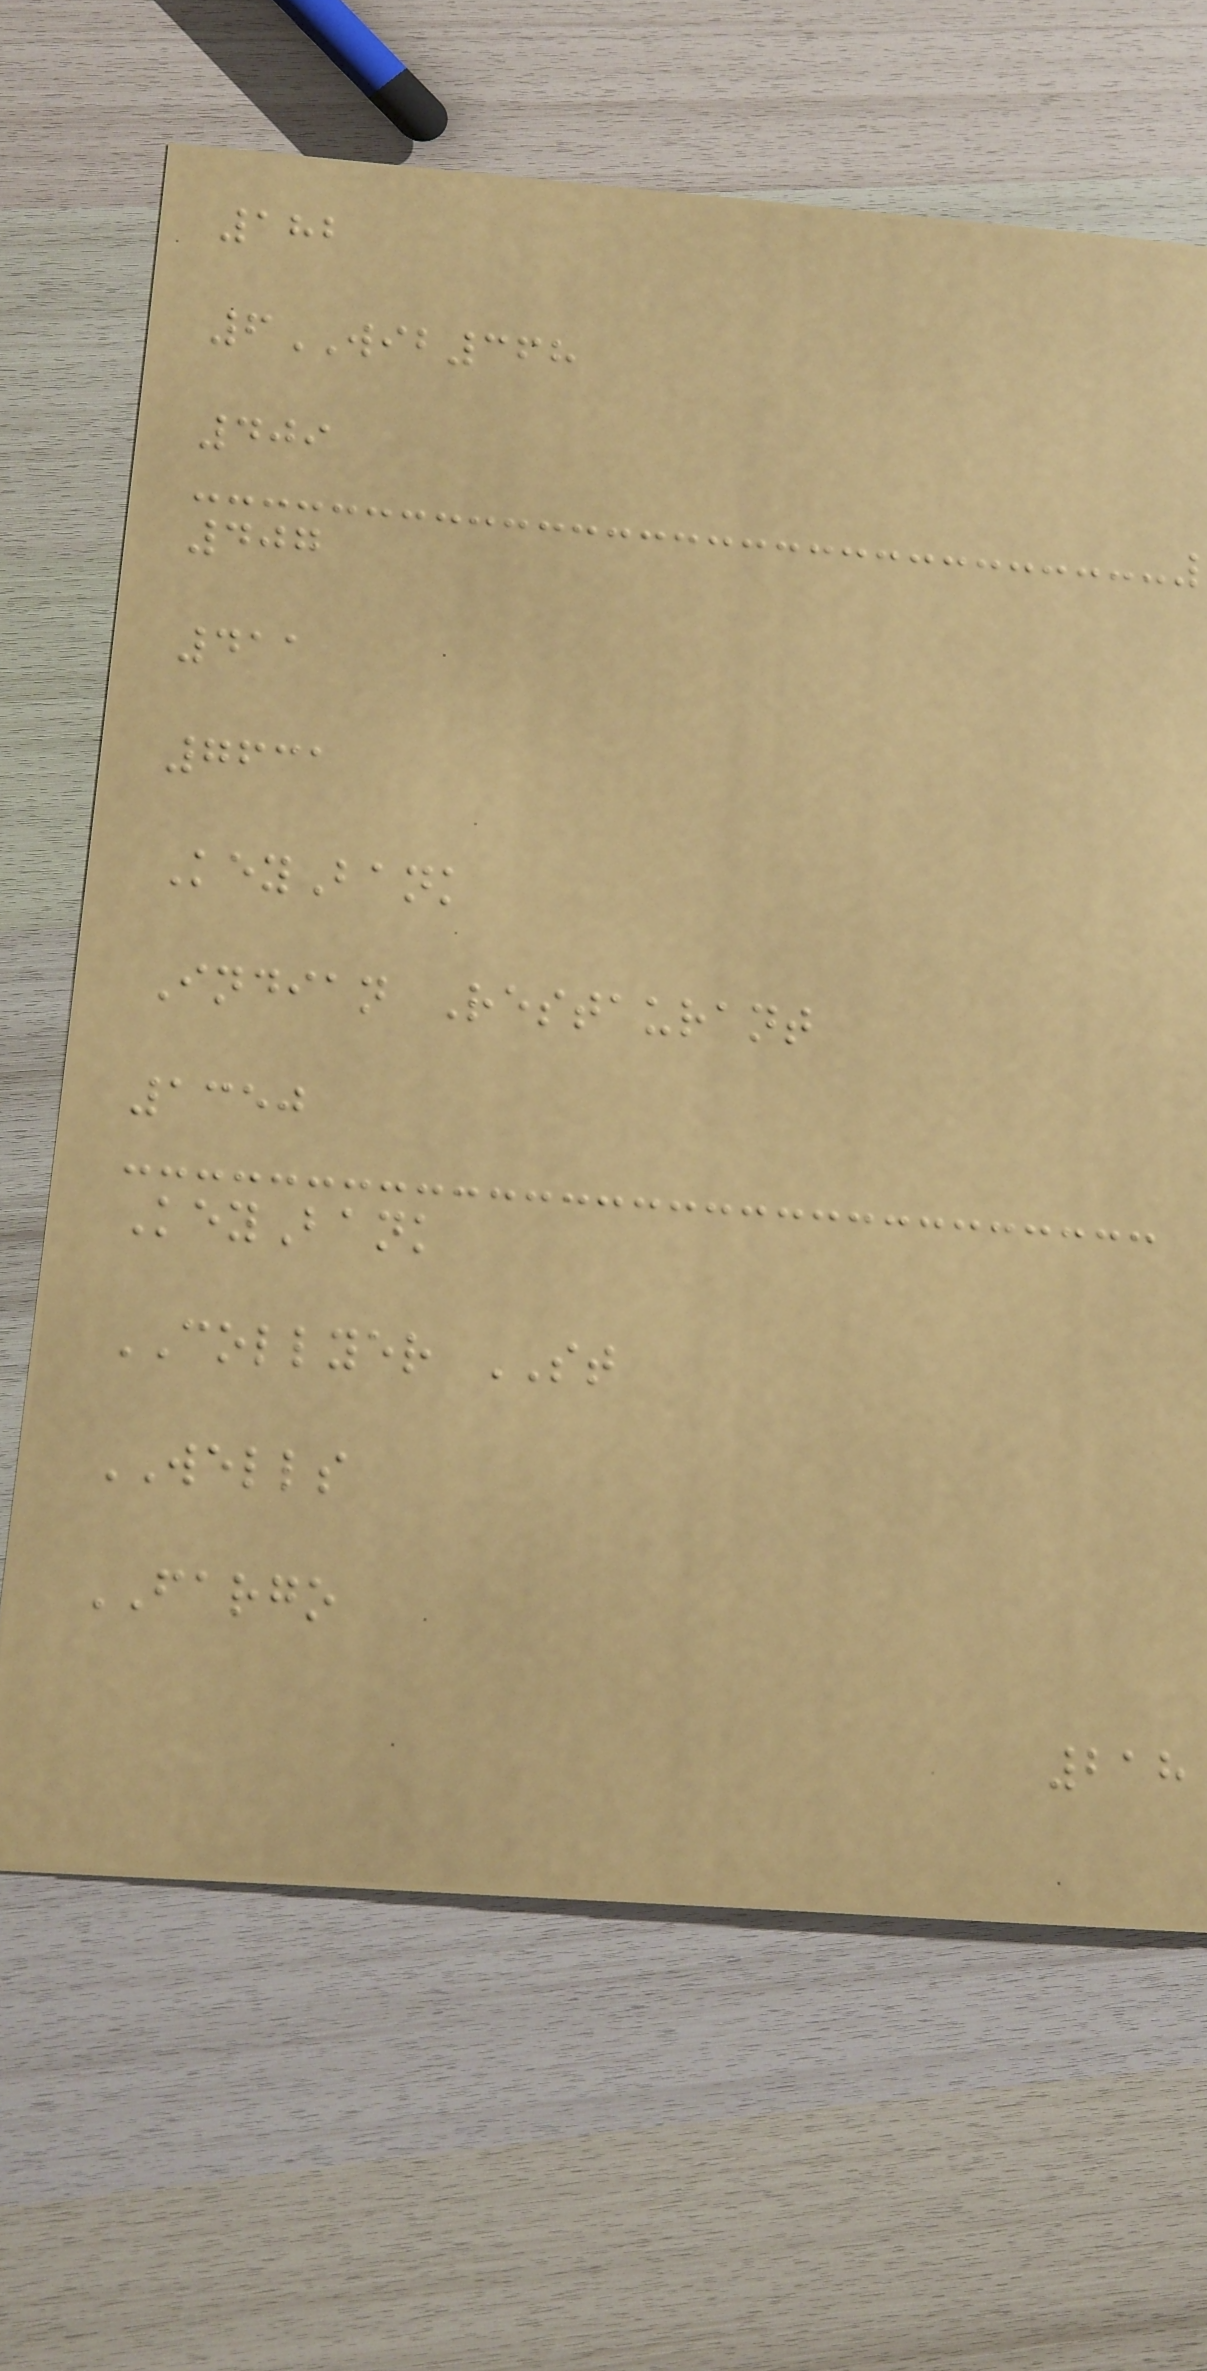182
6WIB368
409
407
411
7631
KeyBank
Indian Restaurant
1350
KeyBank
COLLYER ST
WELLS
FARGO
218
